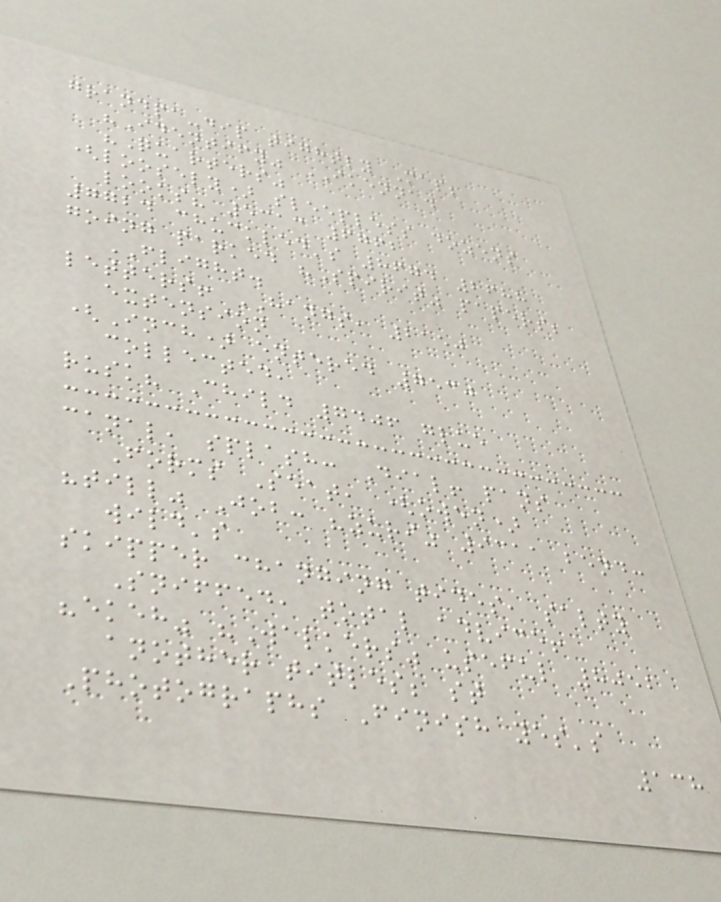grandpa-dip tightly Map;
"Identify" IKENNA.
"Quarters"
(loosely) sleepless dozens
looks? 5313 6762
7724 chuckled's 8674 2688
going parked "Spirit" papers;
FLIGHT.
letters! HANGS, 2150
extension
(Inch) entered 7530
collected,
rusk? Child 7406 glue
canal, splash: Dial! pans
Forms Seat, (owen)
"till" Job: "zuri" 9311 bend:
wild's
skipper changing tides, salty
Sniffed, total advice!
"ekeh" "Walkers" useful 8052
another titles; st
Photographs Finish yes's
138
